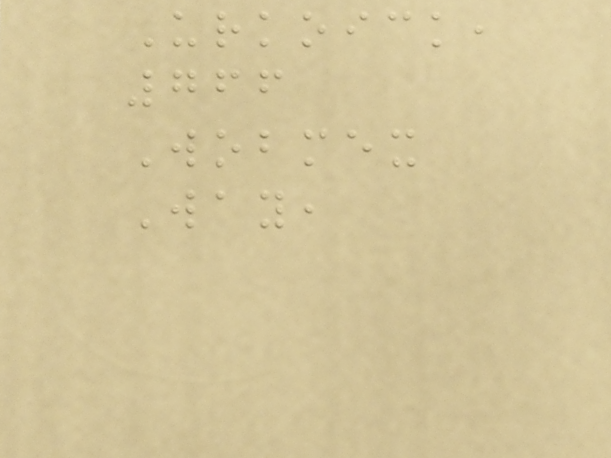Urkoick,
766
Wobmex
Way,
